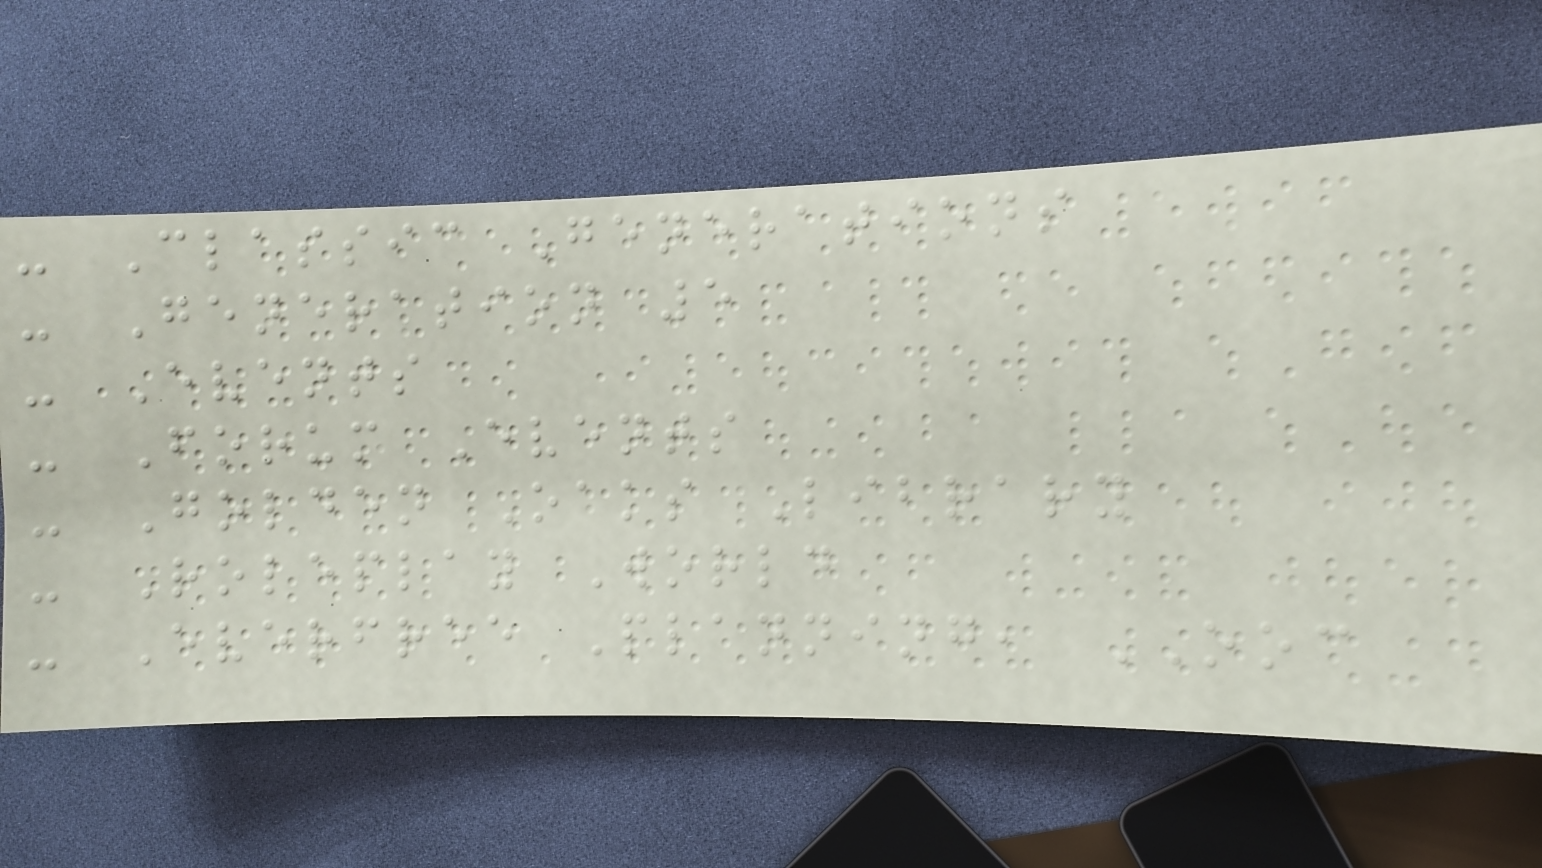- Classic Generations
- Generation 5
- Events
- Forum Events
- Golden Oaks Library
- Roleplay World
- Everfree Planning, OOC
